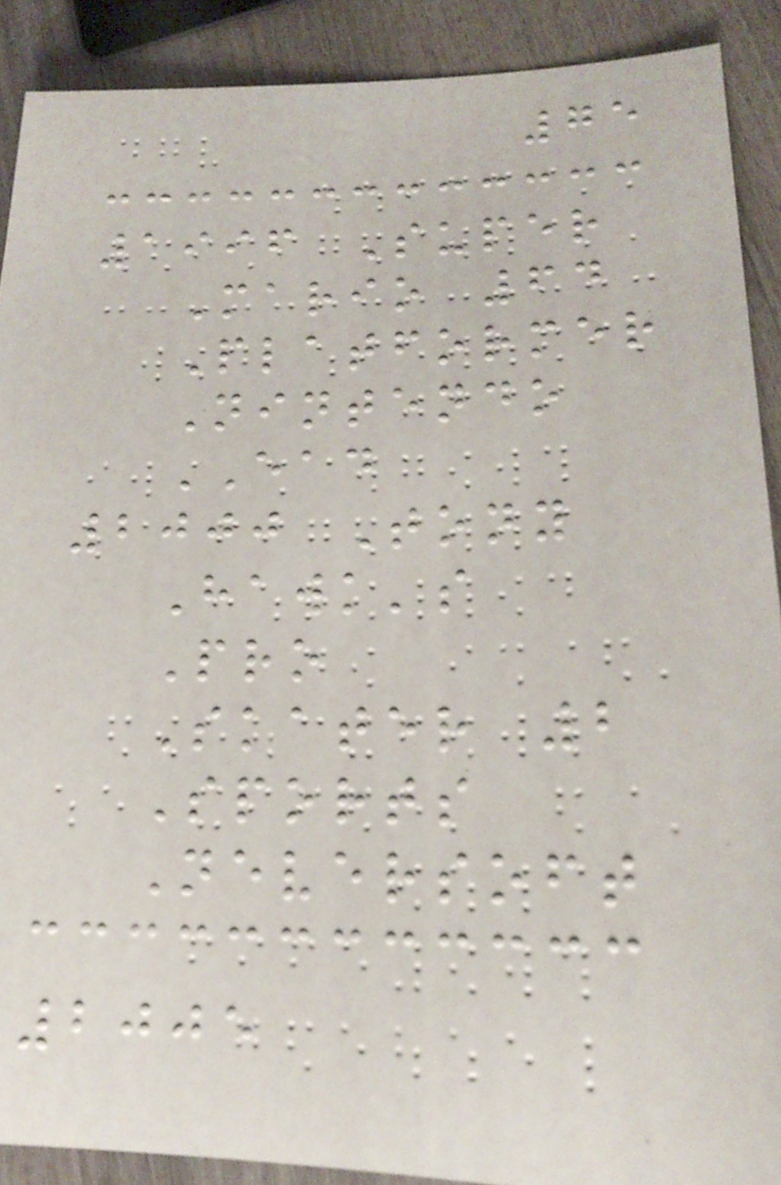75
1996 Super
Mario 64
Platformer
Nintendo
EAD
2000 Tony
Hawk's
Pro
Skater 2
Sports
Neversoft
2005
